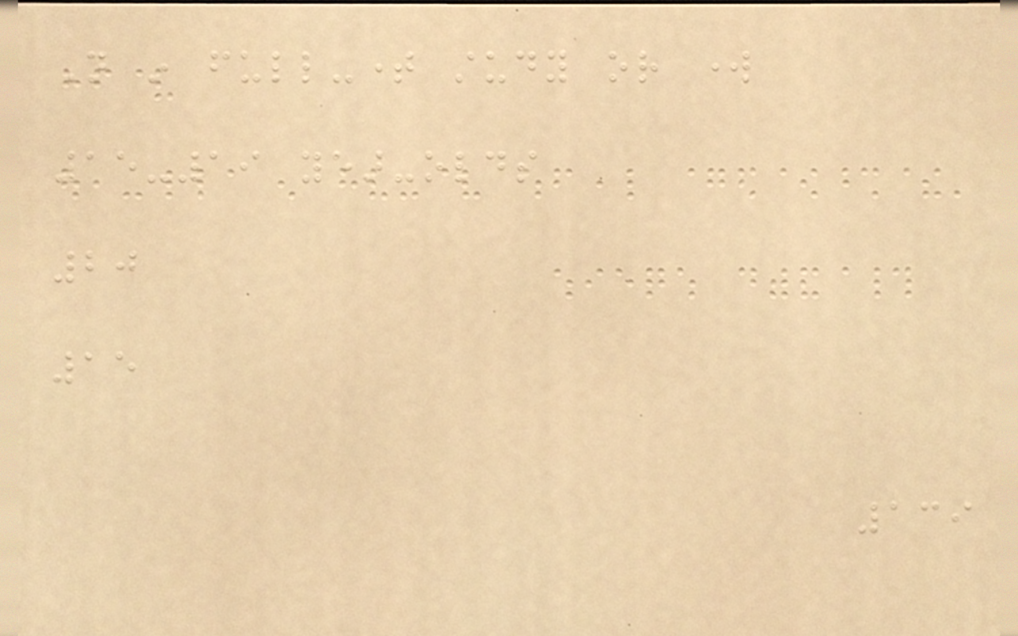Not in full-time study or work
15-19 year-olds
20
15
139
